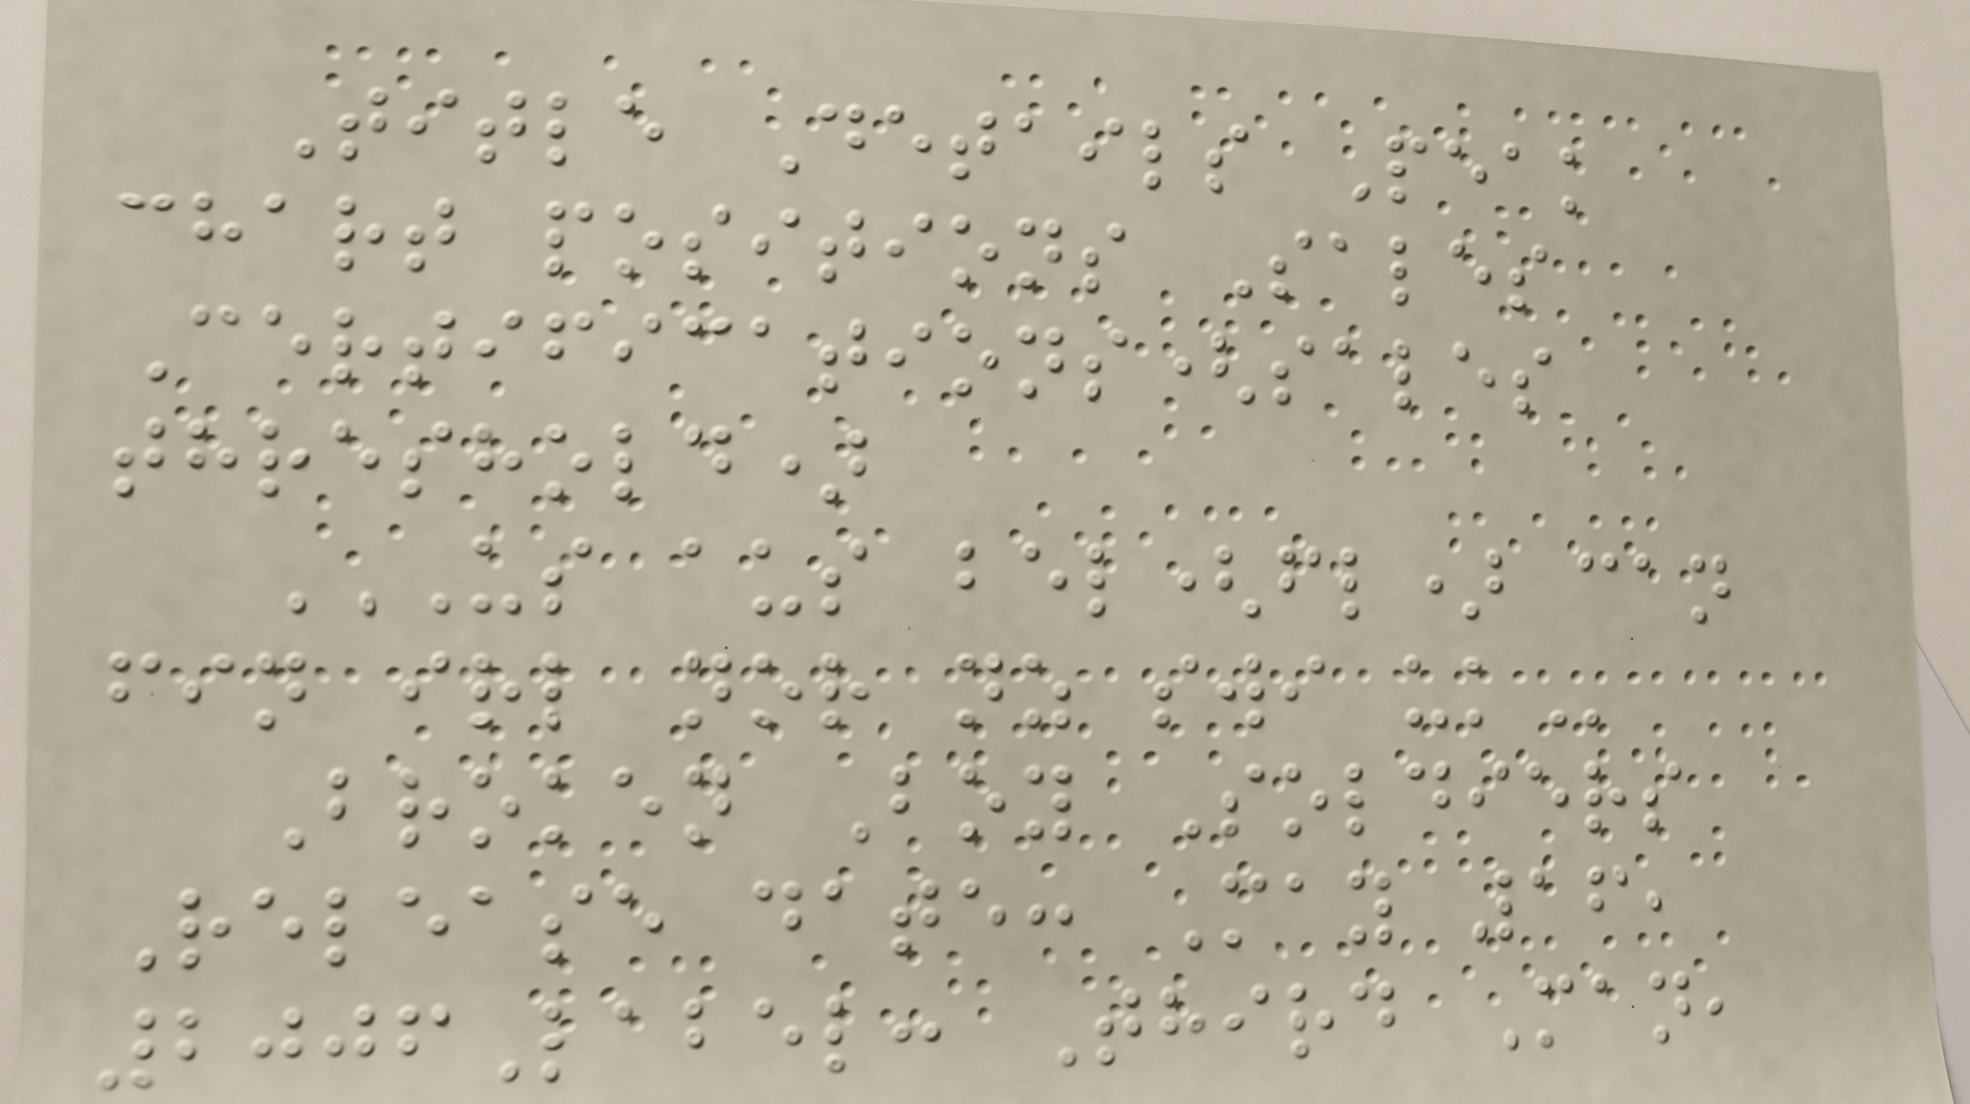Title Details Peak
chart positions Sales
Certifications(sales
threshold)
US AUS BEL(FL) CAN
FIN IRL NOR NZ SWI UK
Broken Boy Soldiers
Release date: May 16,
2006Label: Third Man,
